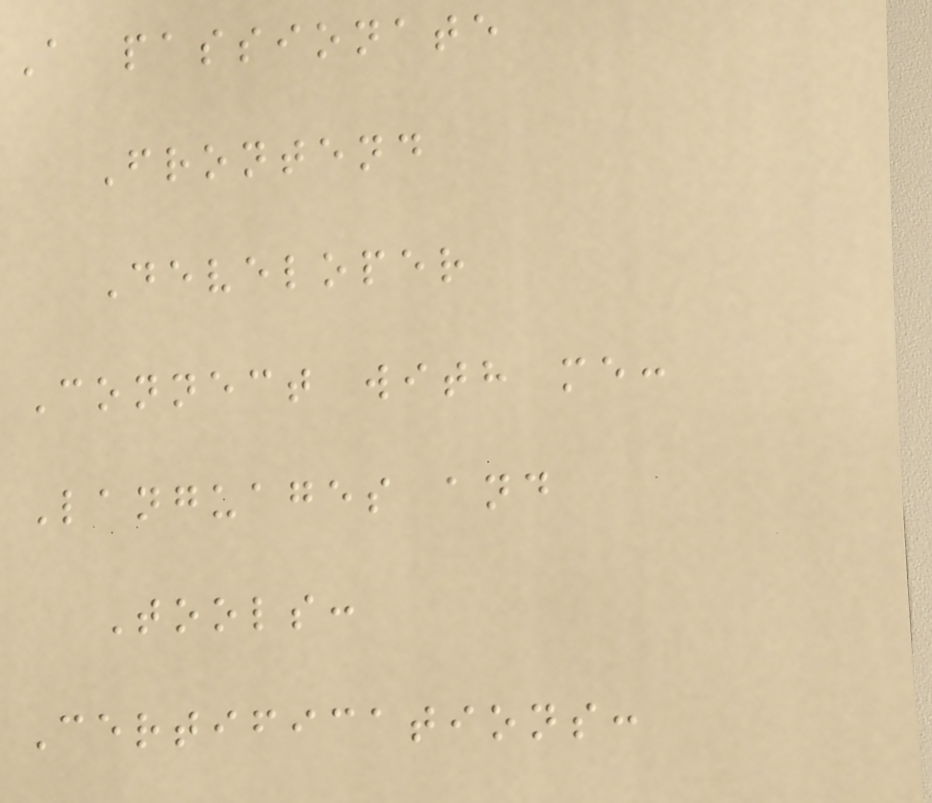A passionate
Frontend
Developer
Connect with me:
Languages and
Tools:
Certifications:
